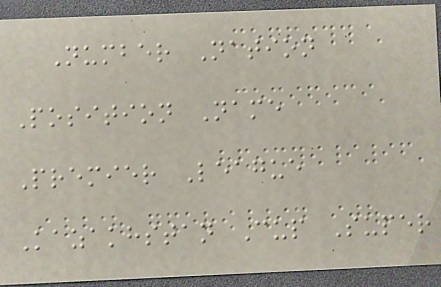Number Nation
Position Name
Premier League
Kazakhstan Cup Super
